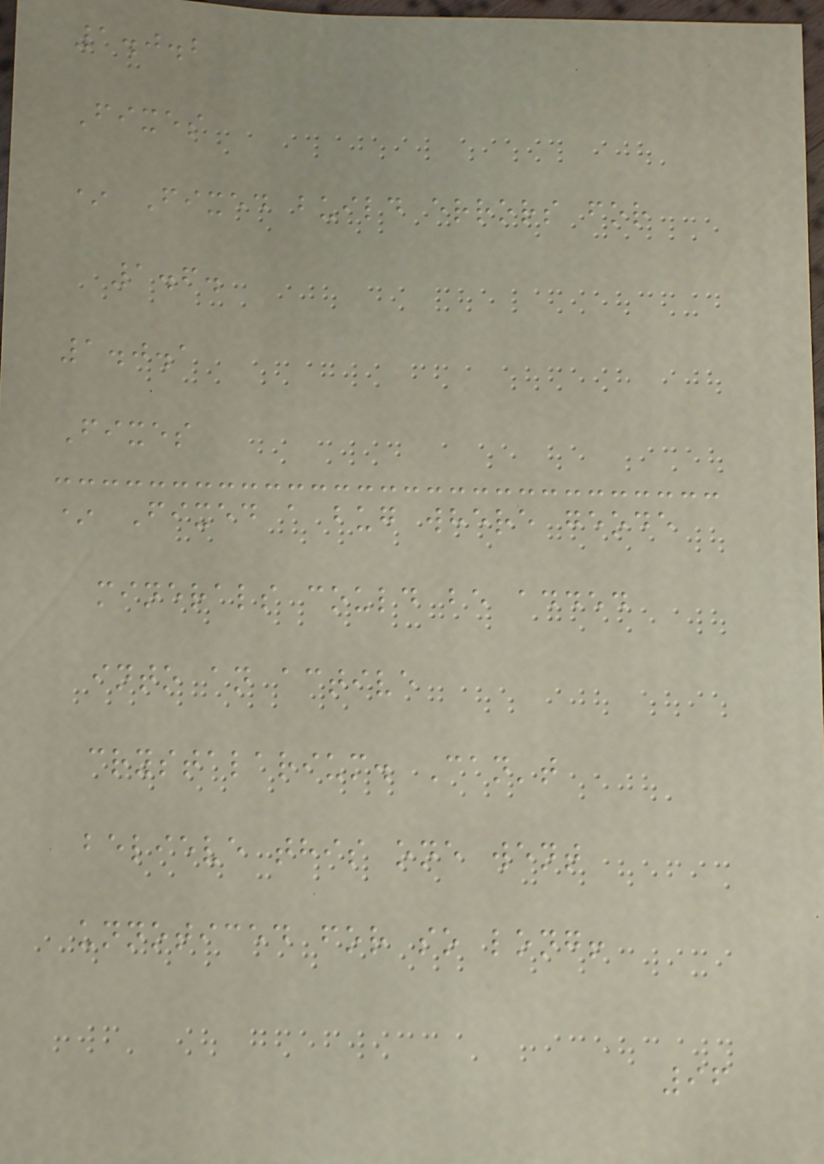1.0.2
Fixes
* Fixed build errors for
1.6.
1.0.1
Fixes
* Fixed a bug where geode
minerals could be added
into an active
crystalarium. Can't
believe this one went
unnoticed for so long!
96
